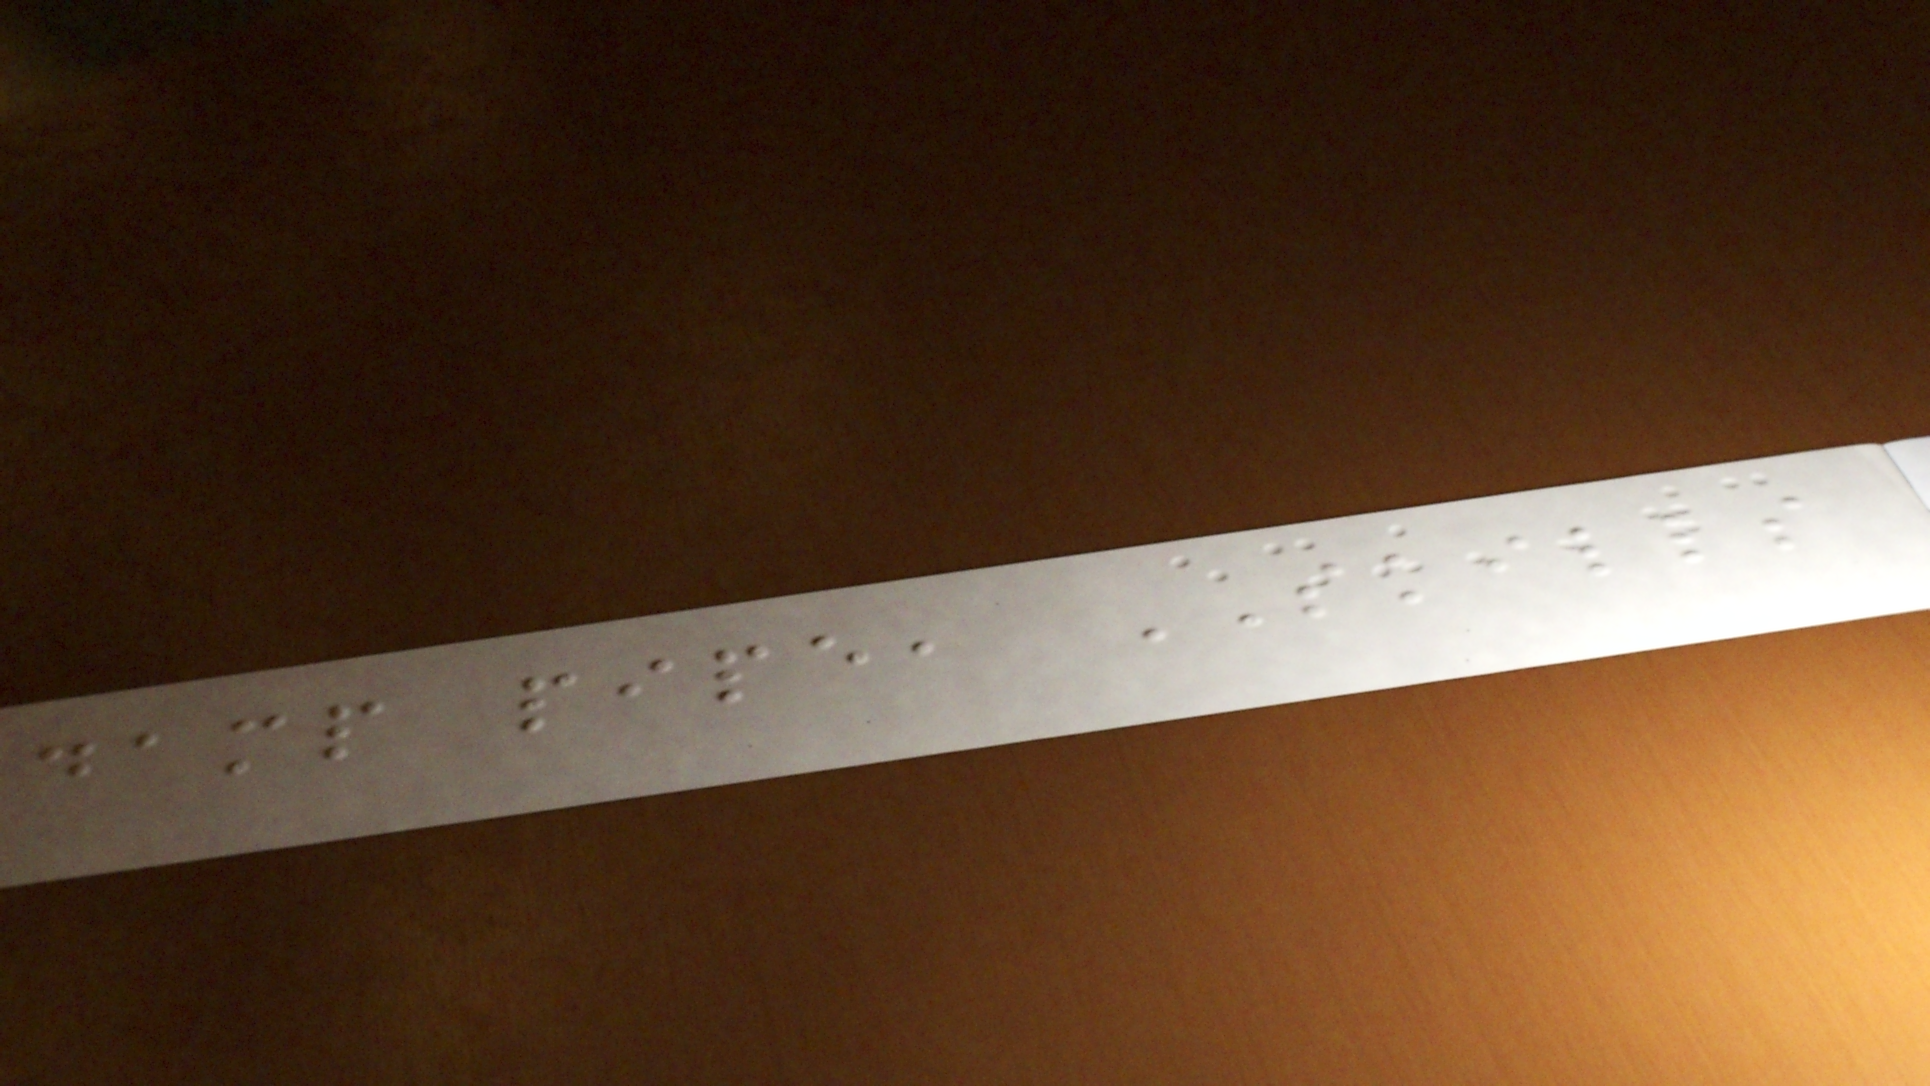damp pipe, SKILLS
